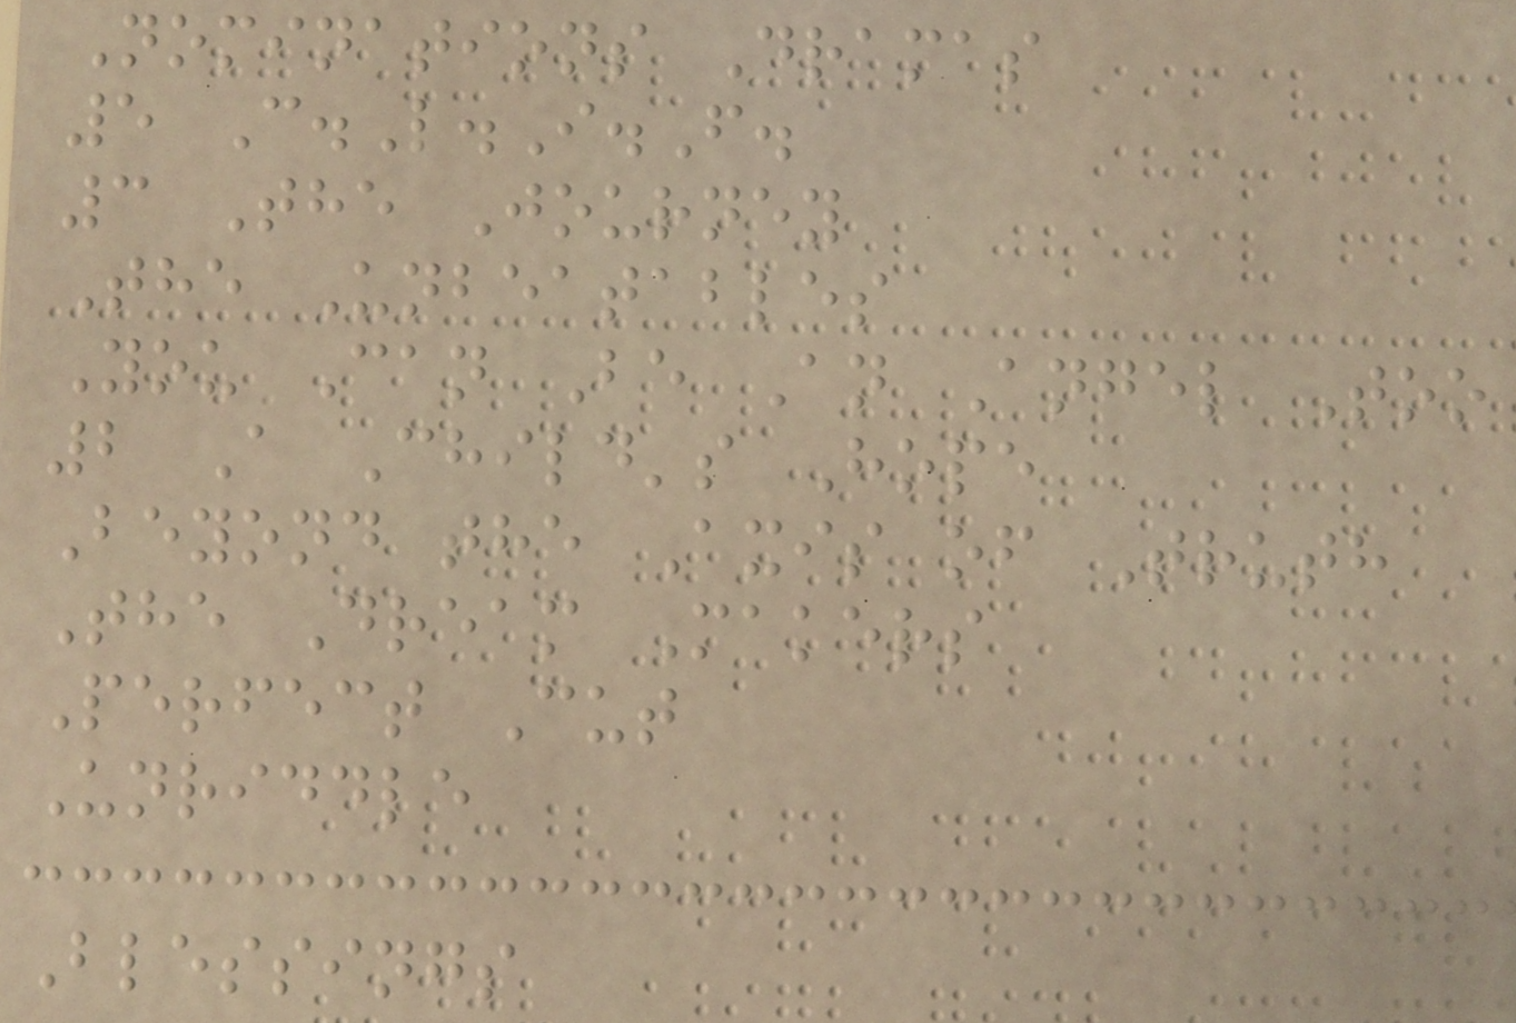Nominations Dramas
5 C.L.I.F.
3 The Journey
The Unbeatables
You Can Be An Angel Too
2 A Child's Hope
Beyond the Axis of Truth
The Dream Makers
Perfect Cut
Unriddle
Blessings
